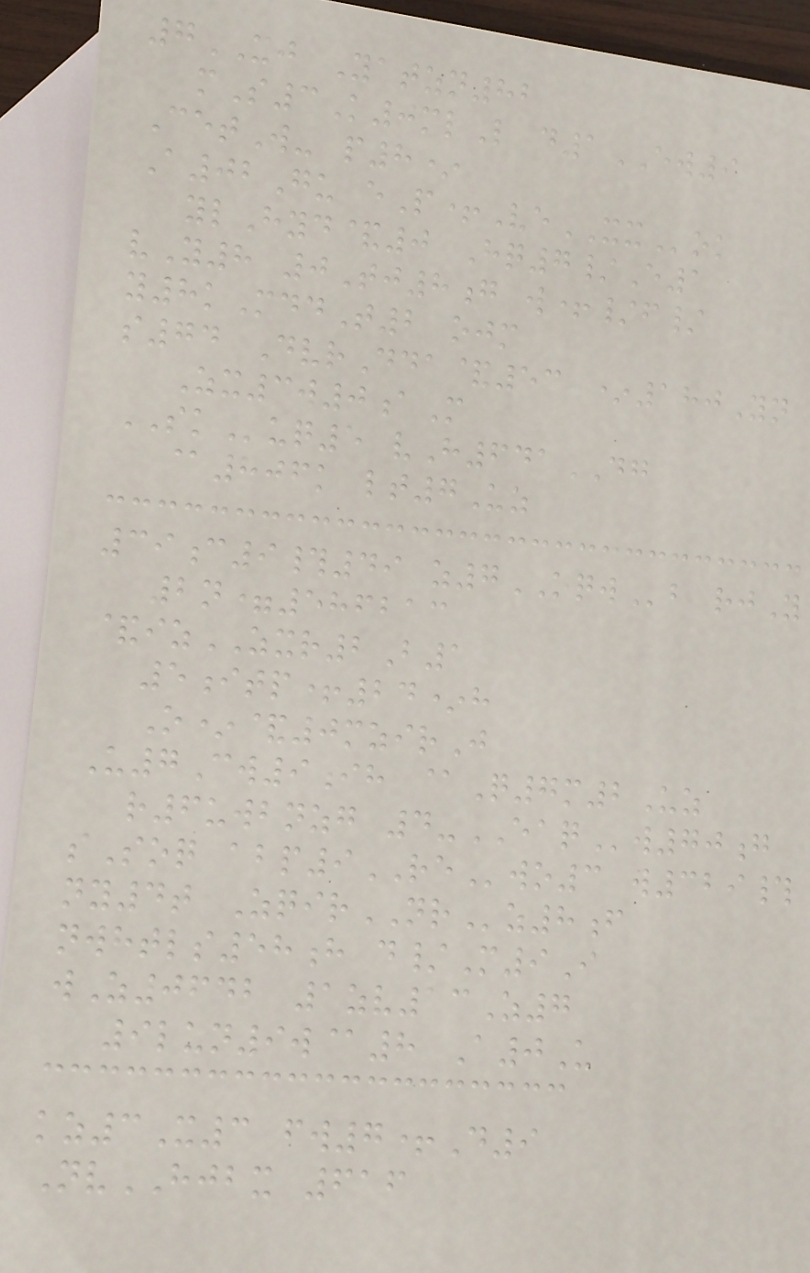7XJ Yatzn82
mS3K0mlL d1EW9
CetW- p8*
A02Gu eP+VeXXok
ylHyd&0 Hq7/E1
vY8 0Tj8g w+/f/
y8kMddT2 ojm
s74 DvrDda&53 *180Yn
Zx3w0aM
SKuq5 vH641DG
@806k lt7Uz
39c9#49 z7OQWb rjY
2n=586213
&izZXR2B1
5itp+24*h
O*&0mzirJ
U7Cw9ih @Q7m2Uz
r6uwbnzg 4-EAQw70g
sSoq abp9REwo3 w329#
ny4t ZqirNRz8f
nwhtls58h d/M9I
wZ0642 1zv13Z7
9lun9w@8 A0U
kz3X3 fw7+D9
NvHJBX 616
